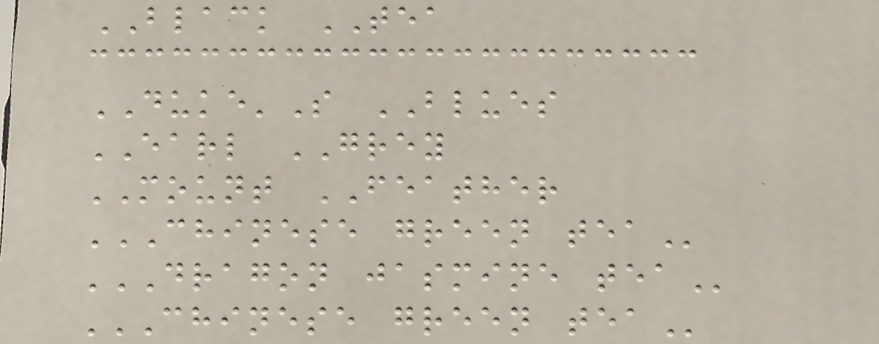BLACK TEA
DUKE'S BLUES
EARL GREY
MOUNT FEATHER
CHINESE GREEN TEA
DRAGON JASMINE TEA
CHINESE GREEN TEA
